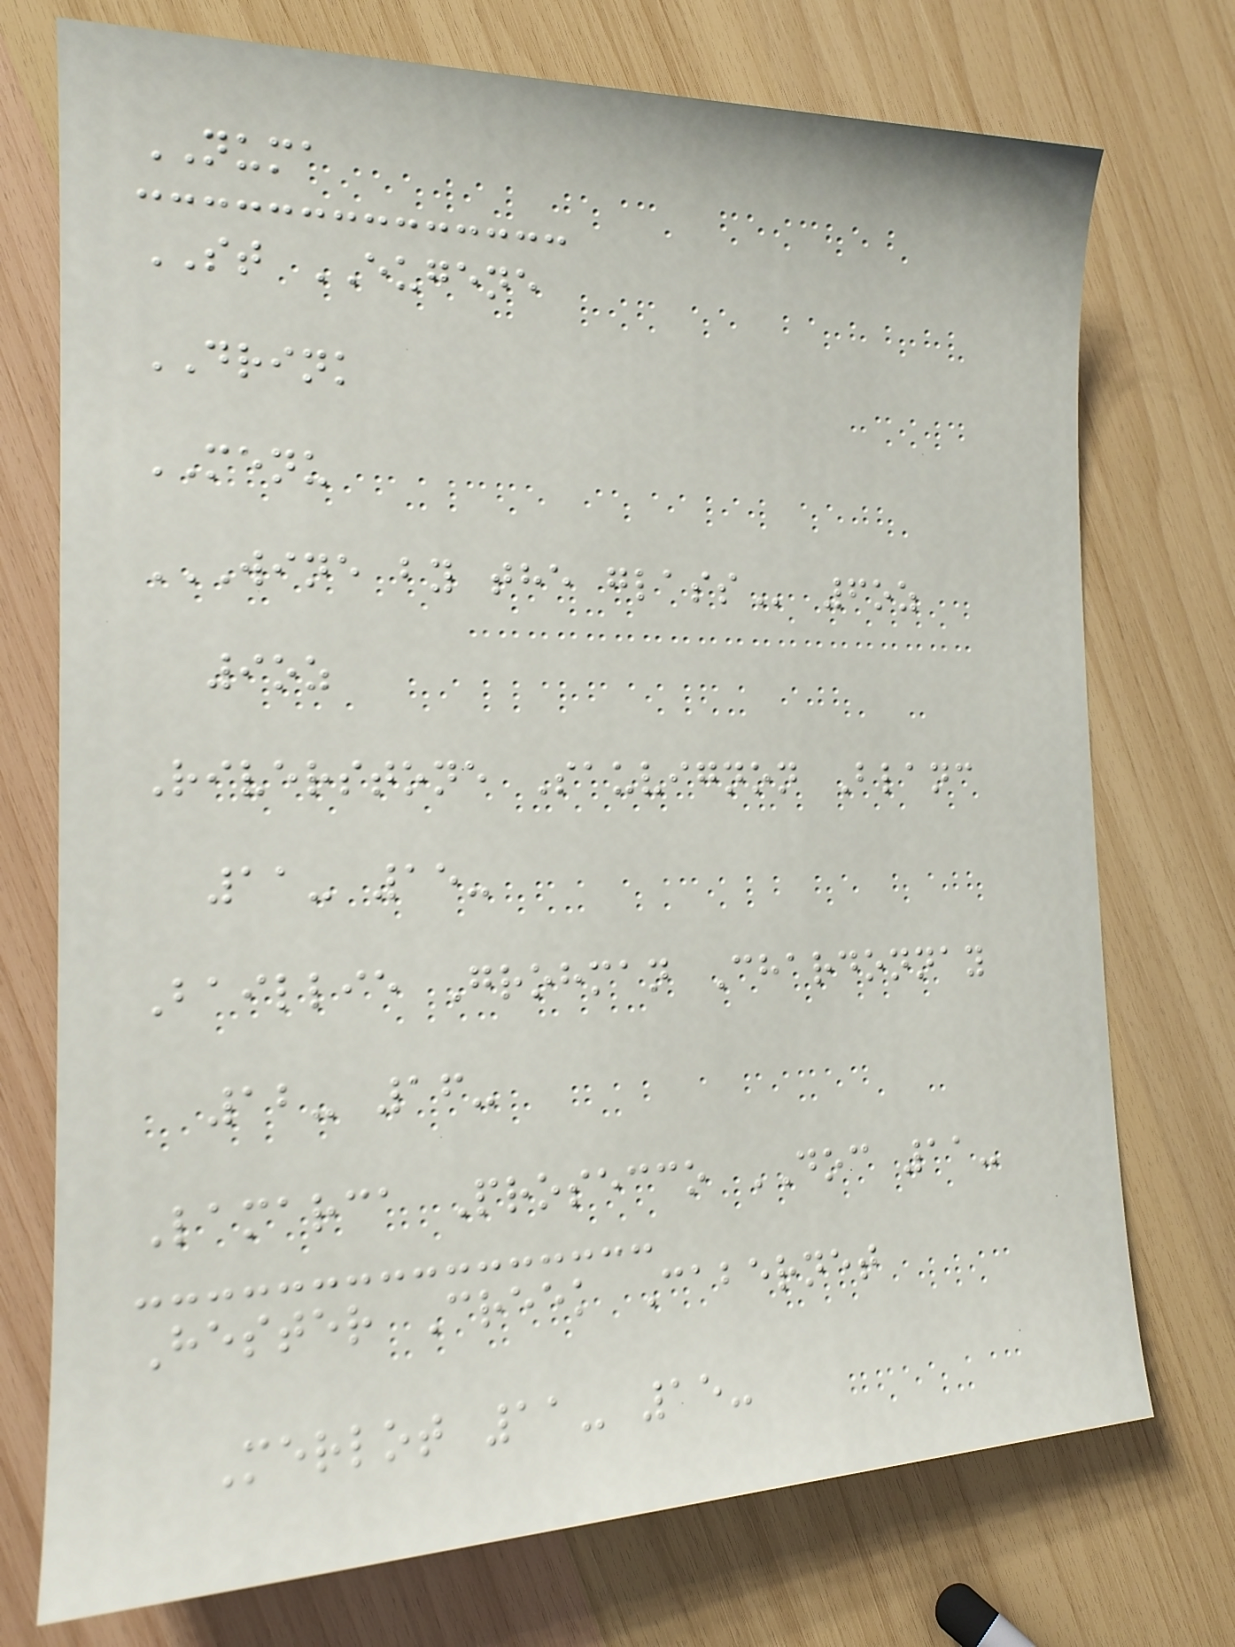NUMA
ST EUGENE
DRINK
MENU
WINE BY THE GLASS 6oz
9oz
Riverstone Sauvignon Blanc
11- 15-
Baillie Grohman Chardonnay
12- 16-
Lamarca Prosecco DOC 11-
Hester Creek Cabernet
Merlot 11- 15-
